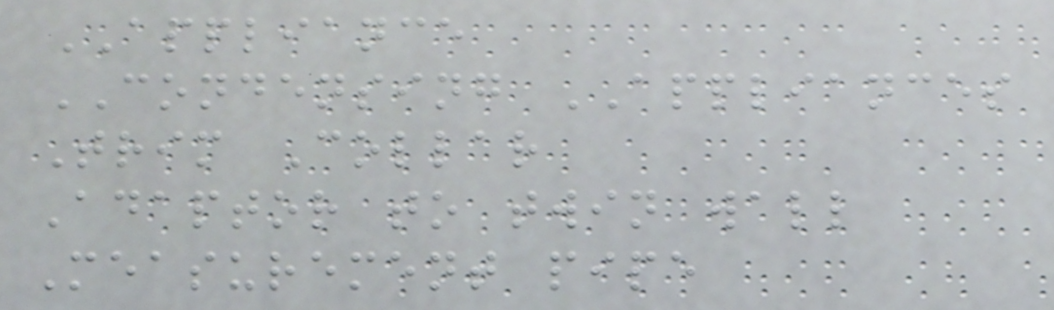APPLIANCE
CONDENSING APPLIANCES
Trim Collar
Adaptor to twin wall
Measurement pipe
